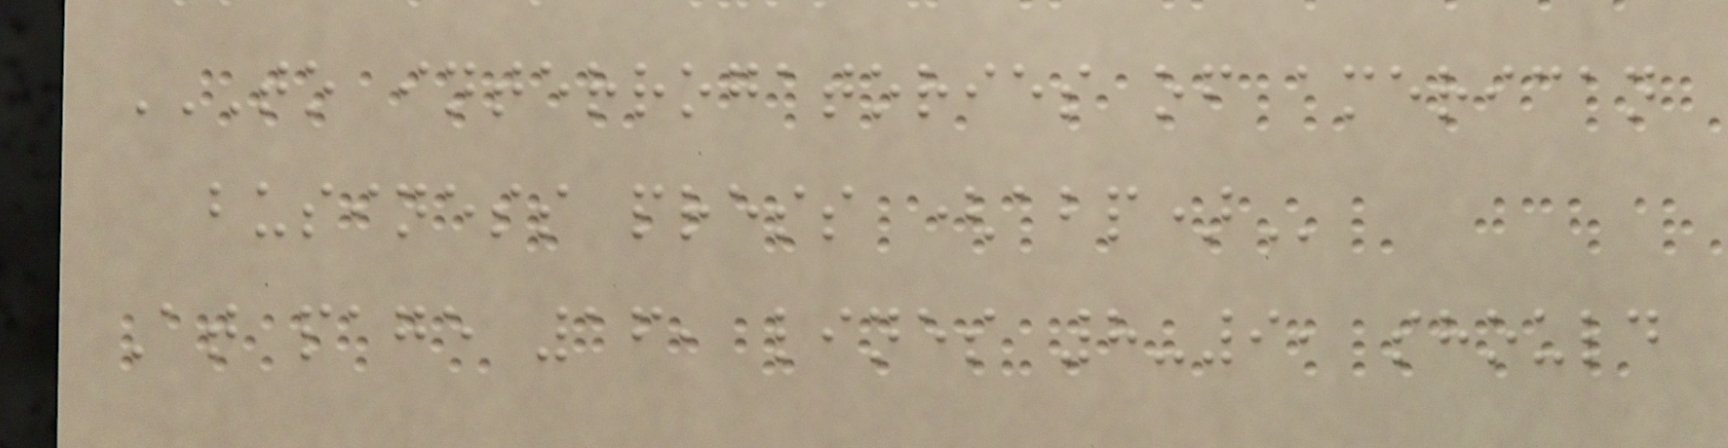TO INTERROGATORIES OF AMERICAN
BUSINESS PRESS (ABP)
At page 16, lines 8-9, should
